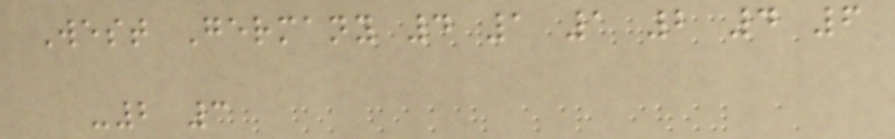West Germany 4 1 1 2 4 6
-2 3
